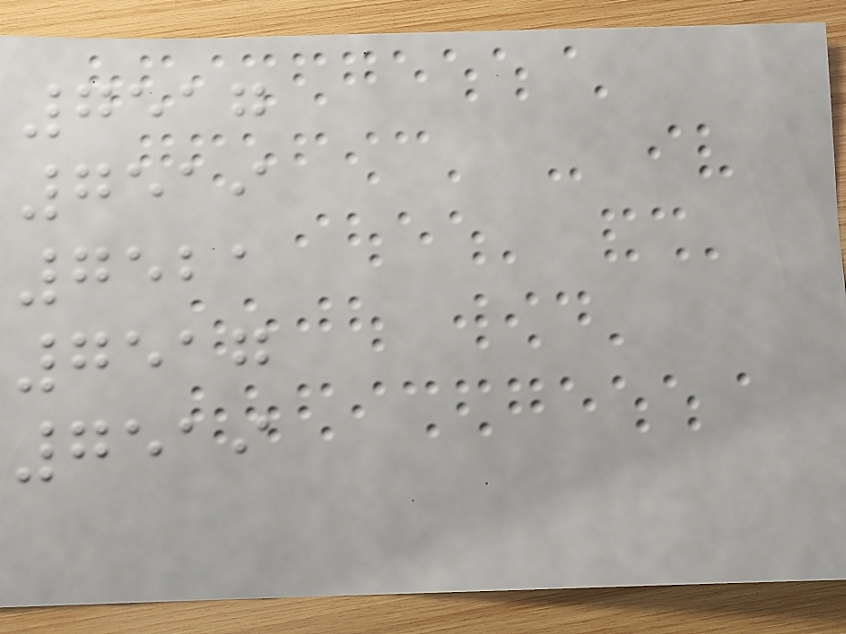7517
7519
7521
7517
7519
